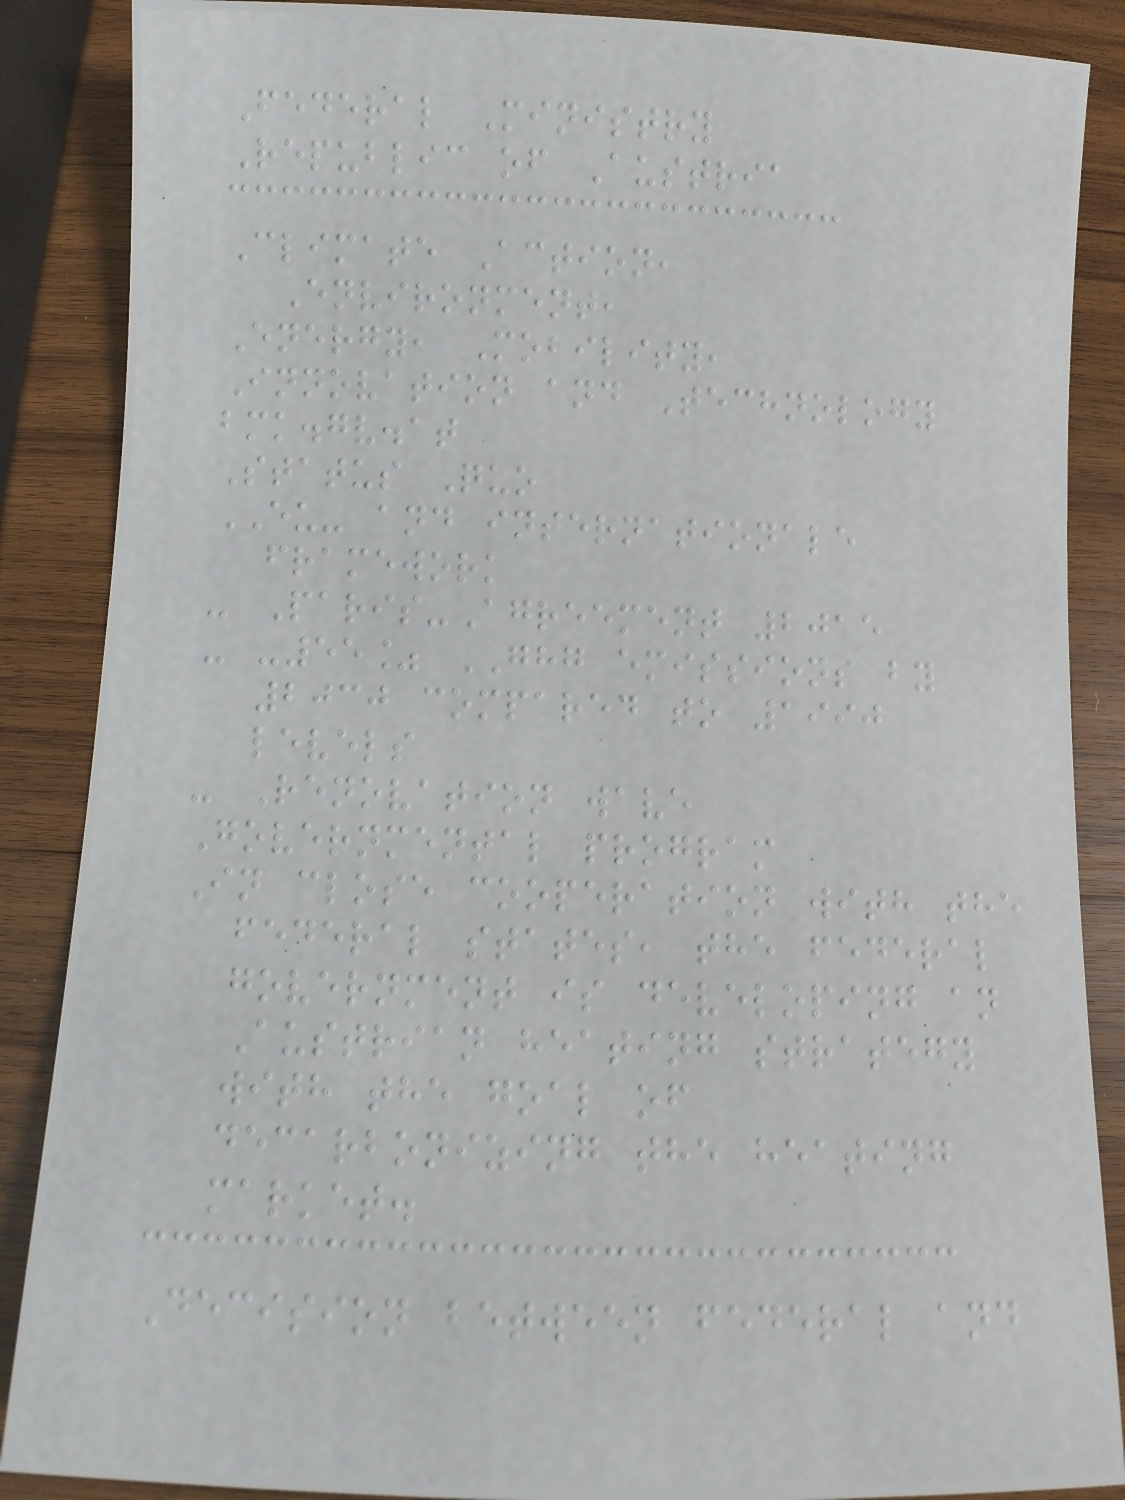Federal Ministry
Republic of Austria
Climate Action,
Environment,
Energy, Mobility,
Innovation and Technology
bmk.gv.at
Status Quo
EU- and internationale
framework
- Paris-Agreement 2015
- -55% GHG emissions by
2030 compared to 1990
levels
- Renovation wave
Governmental program
In close cooperation with the
federal states, the federal
government is developing an
Austrian heating strategy
with the goal of
decarbonizing the heating
market.
Decision between federal and
